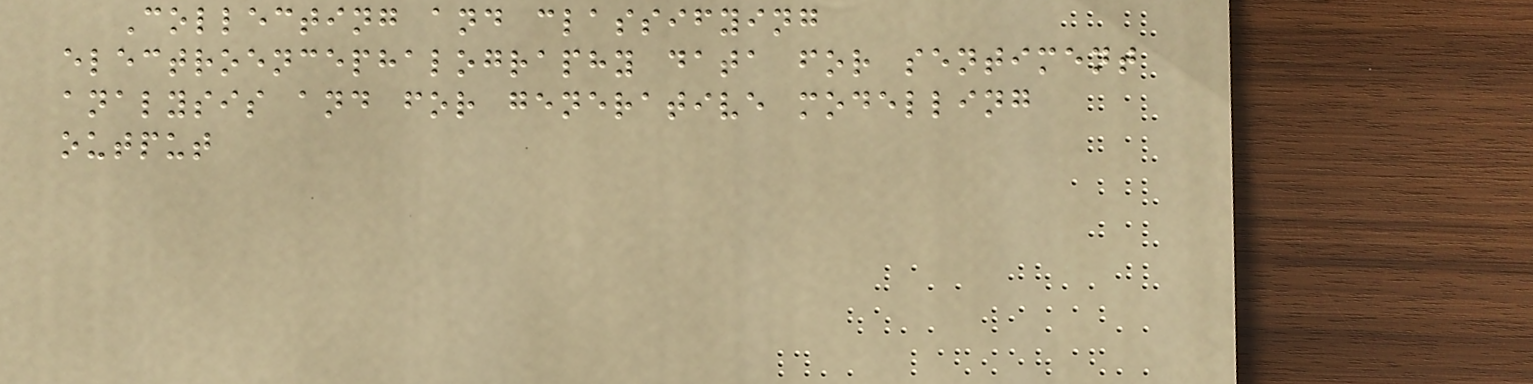Collecting and classifying
electroencephalography data for sentiment
analysis and for generative modelling
output
